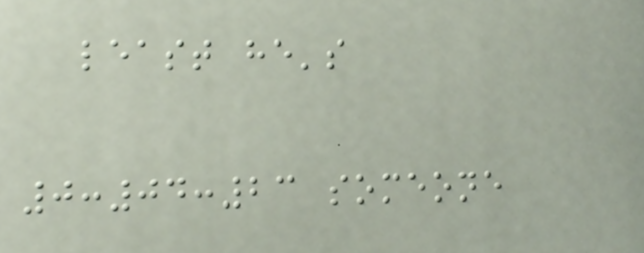least he's
0:04:23 someone
